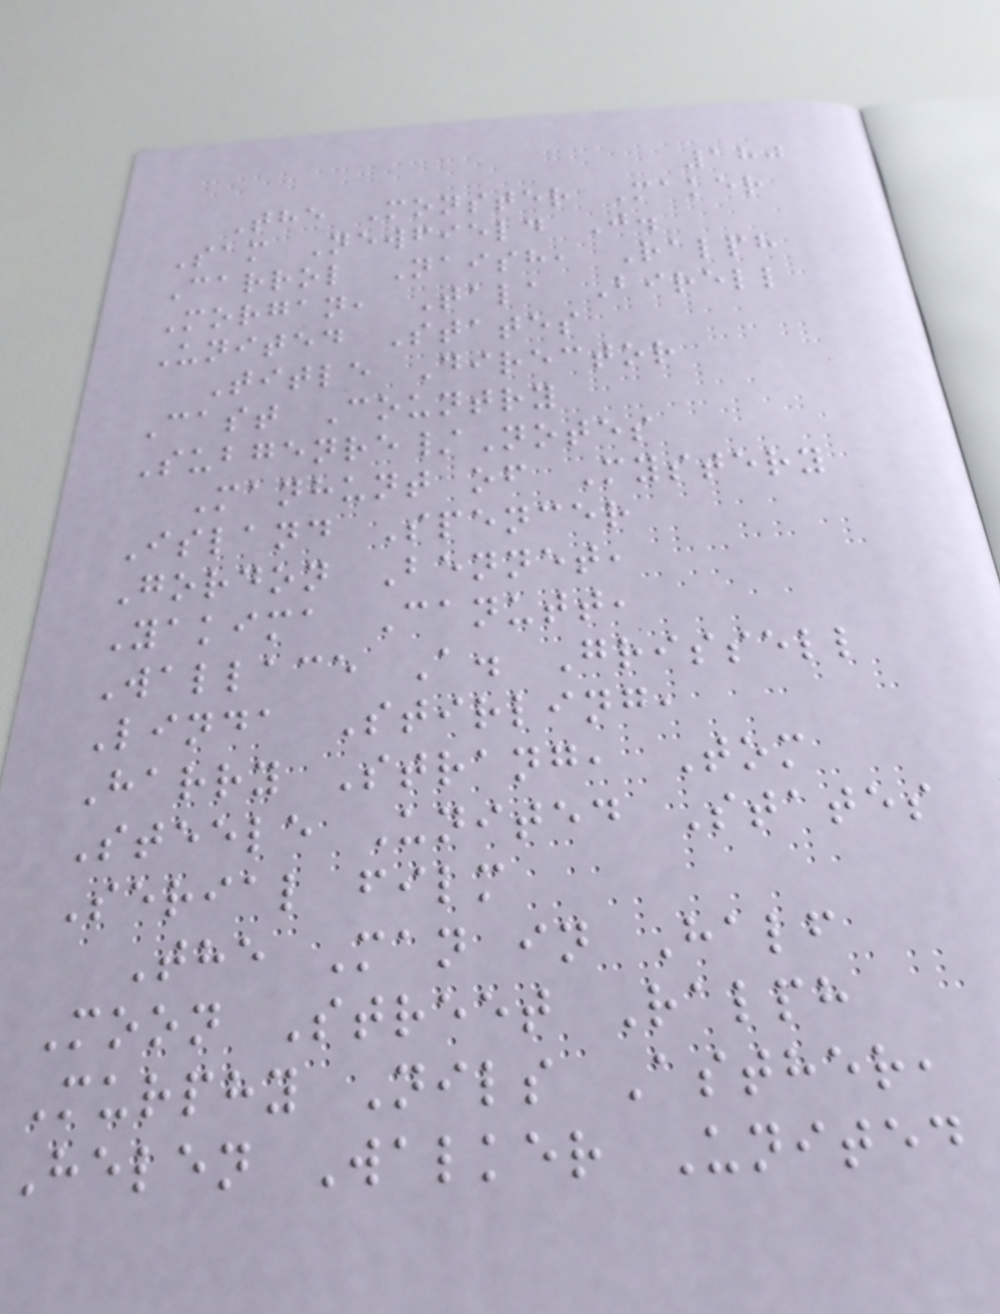180
The Monster Maker
Sam Newfield J.
Carrol Naish, Ralph
Morgan, Tala Birell
United States
Title Director
Cast Country
Subgenre/Notes
Manhunt of Mystery
Island Spencer
Gordon Bennet,
Yakima Canutt,
Wallace A. Grissell
Linda Stirling,
Harry Strang, Tom
Steele United States
Serial film
The Man in Half
Moon Street Ralph
Murphy Nils Asther,
Helen Walker United
